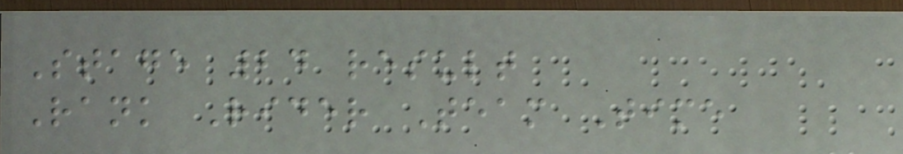Stage 24 result
Rank Rider Team Time
